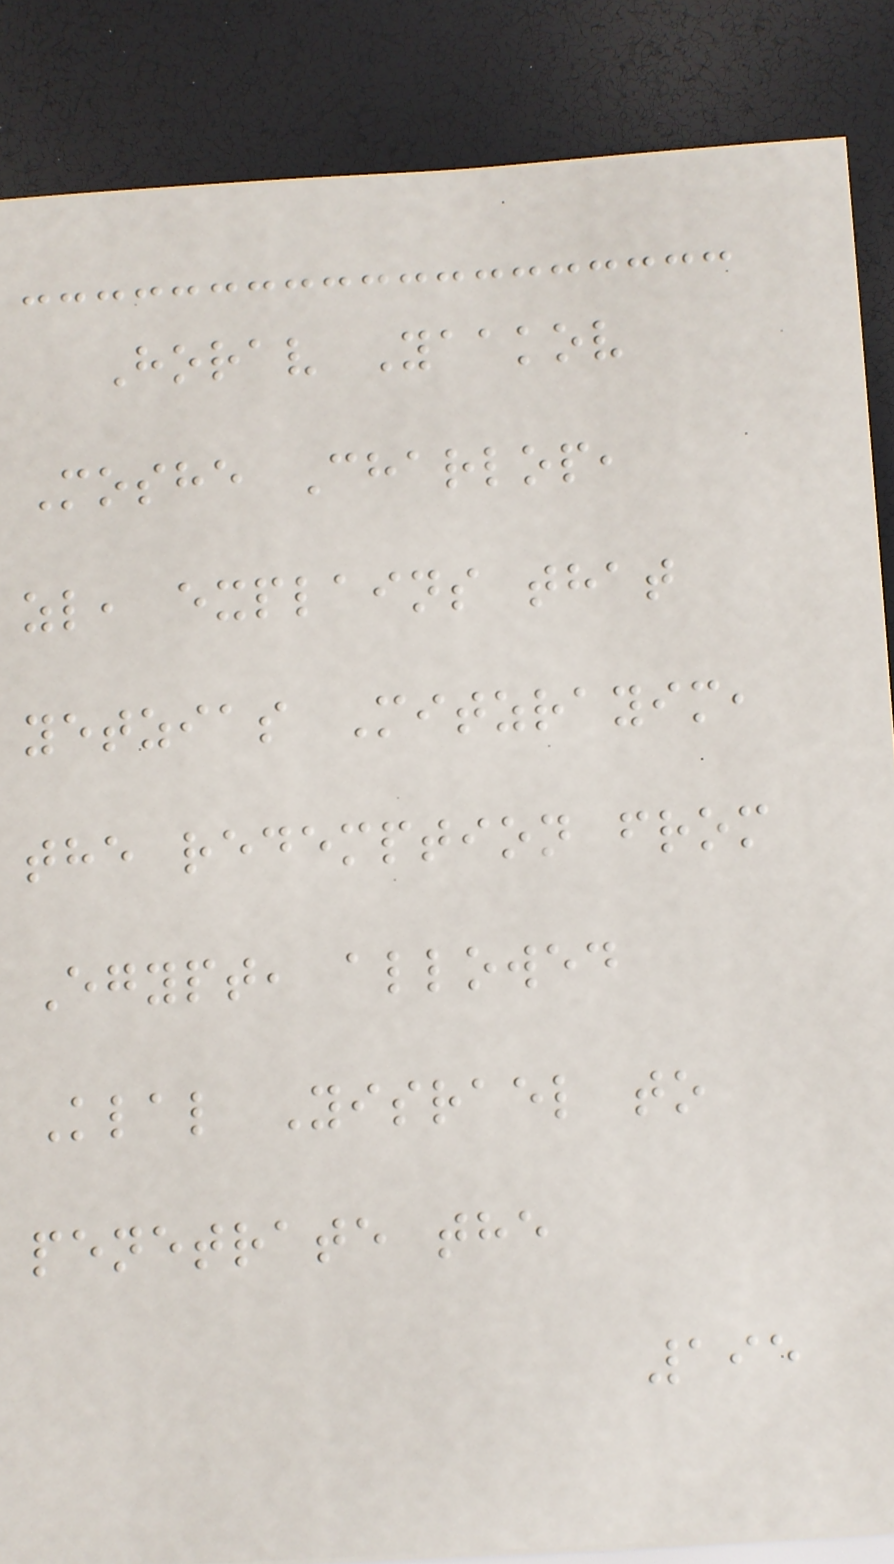Horav Yaakov
Moshe Charlop,
zl, explains that
yetzias Mitzrayim,
the redemption from
Egypt, allowed
Klal Yisrael to
penetrate the
195
